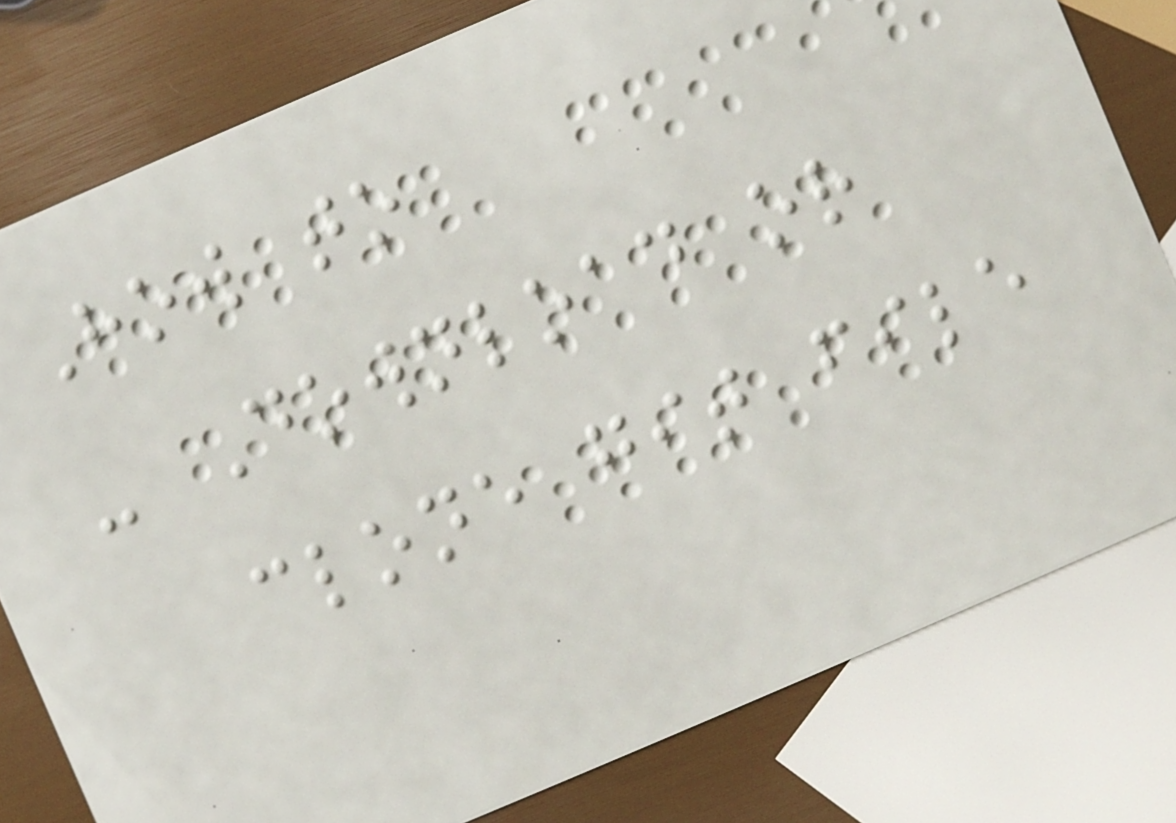How to
- Download or
clone git file
